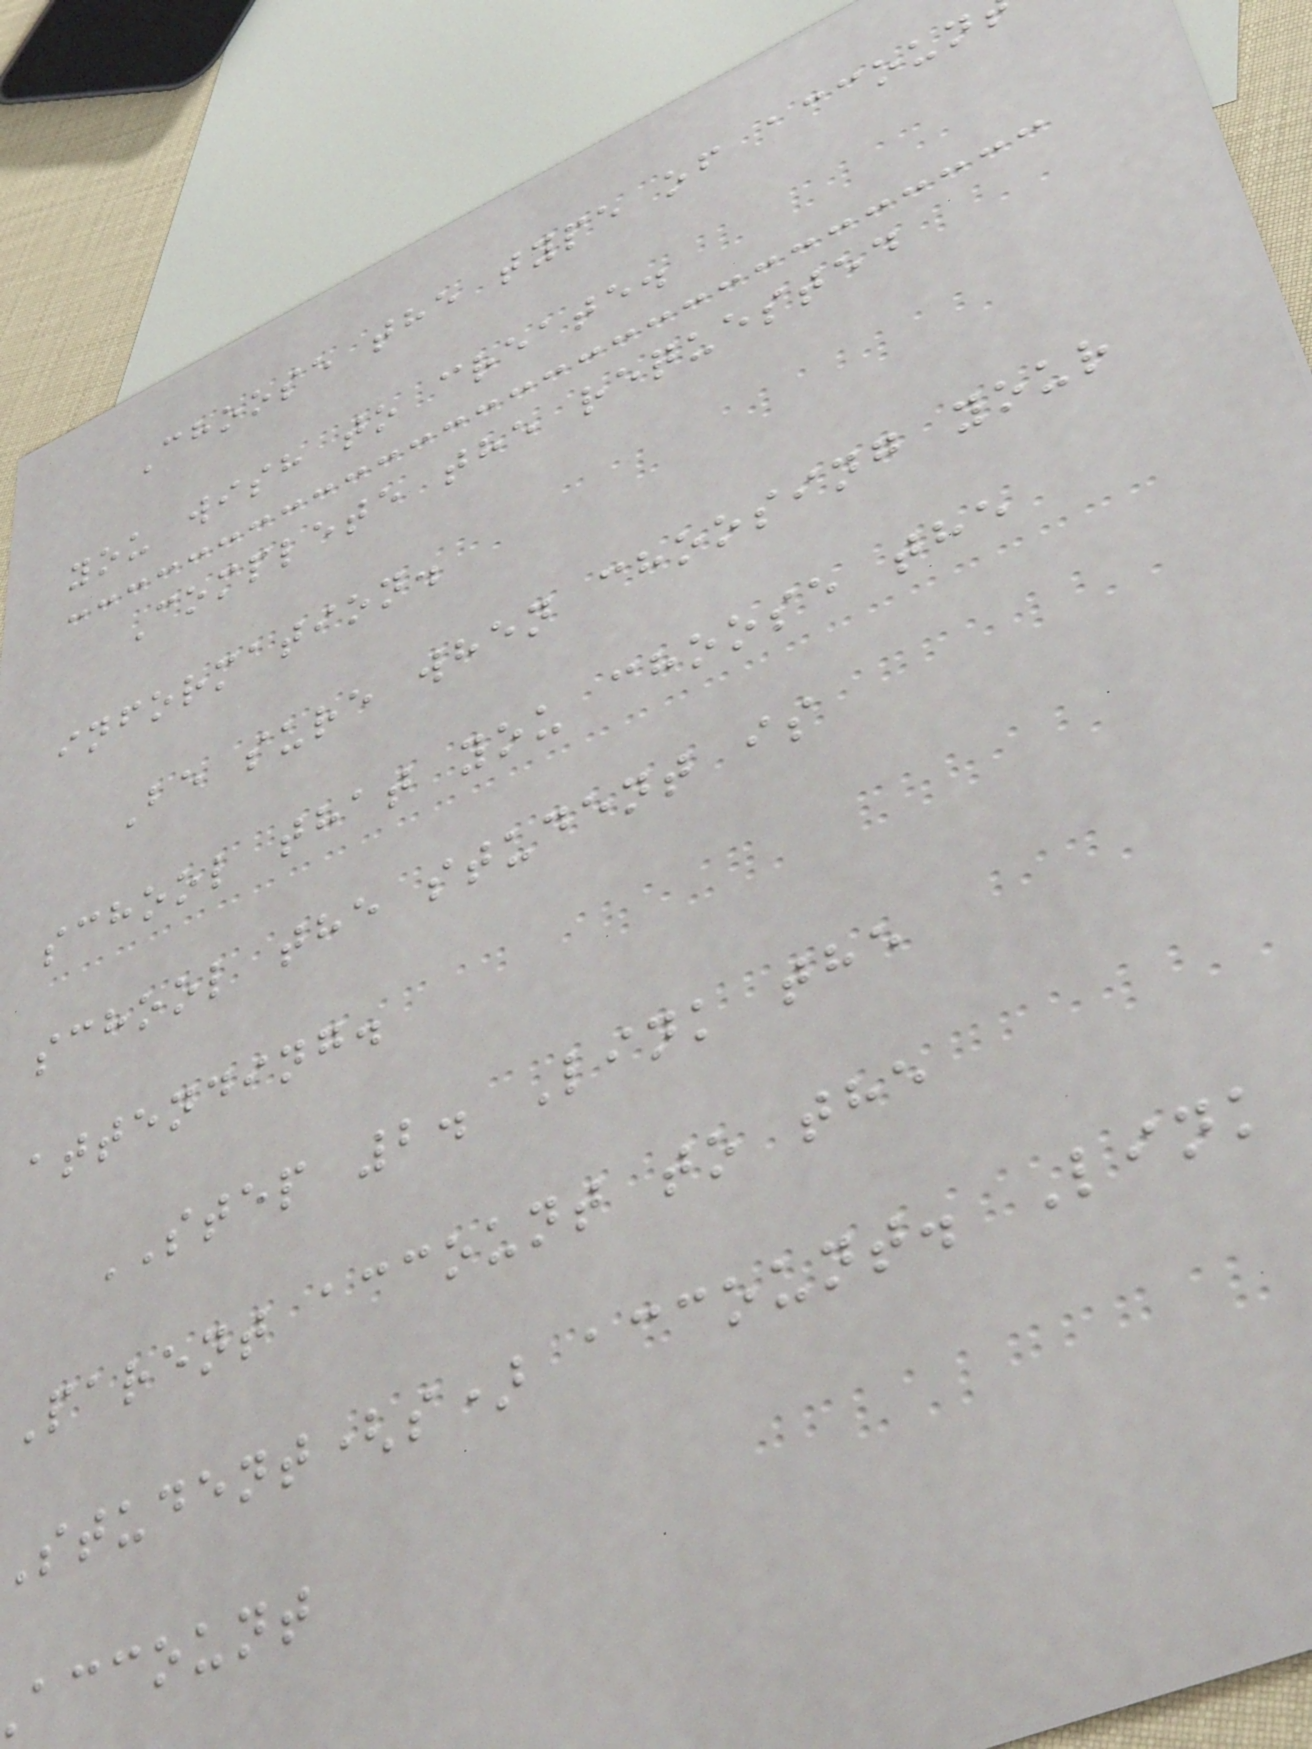Choose the type of accoun
you wish to create.
Complete the requested
information.
Be sure when choosing your
school that you choose the
school the student is
attending.
STEP 2. Link the
Parent account to the
student(s) account. Link
account
